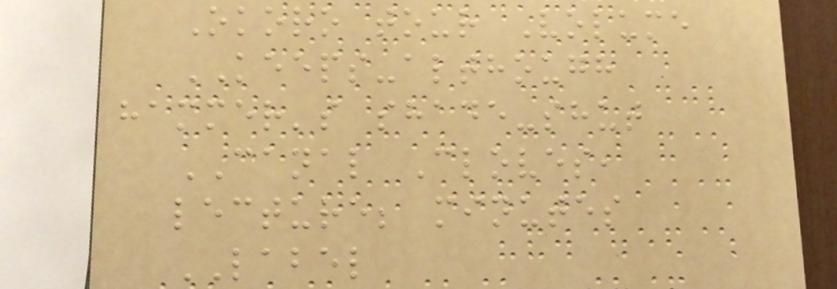Okoro tour Volume
KEEPS-although
hammer's shade-shut
CANAL Cloves,
lecture; minutes
LABEL
